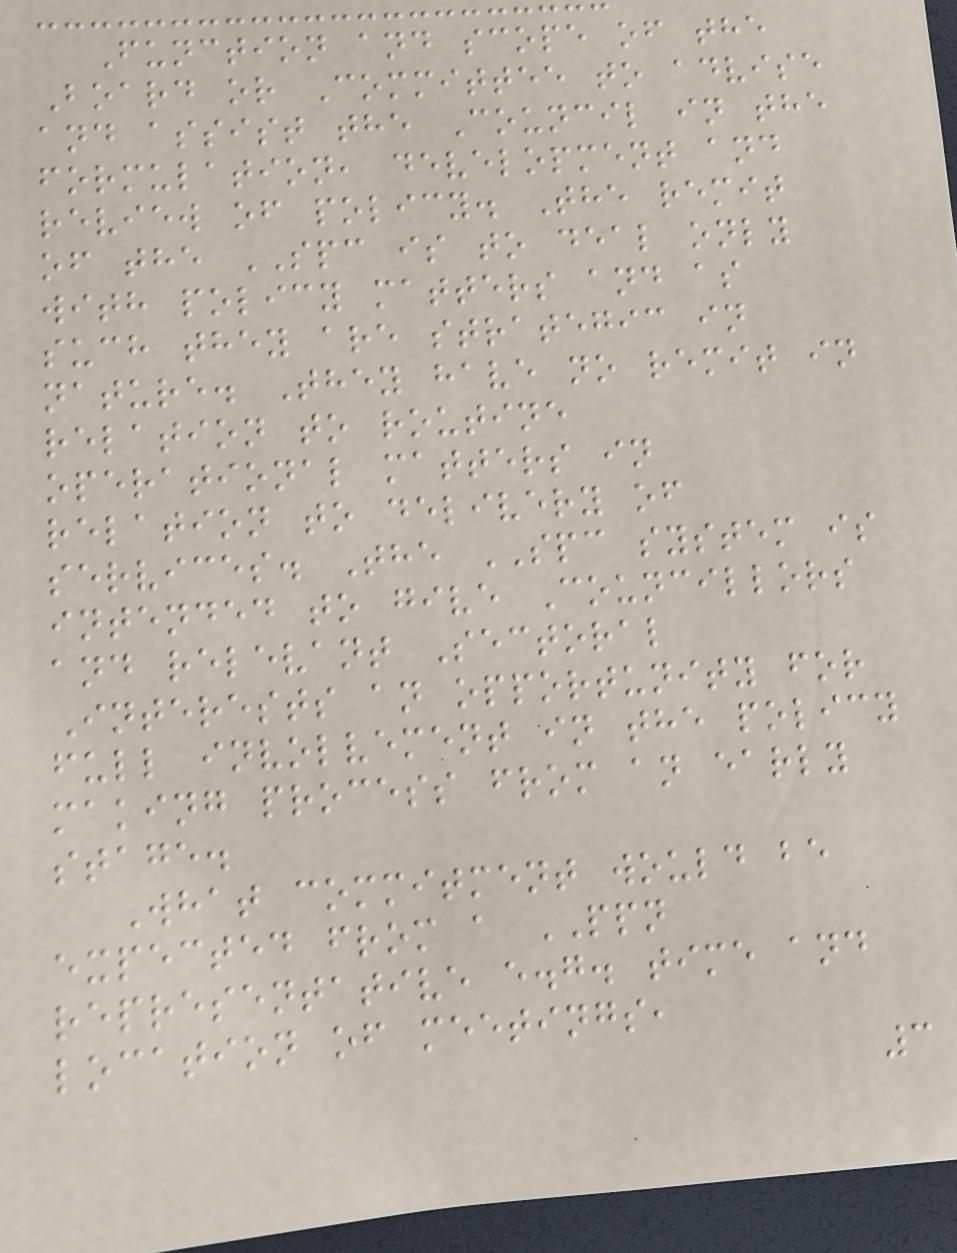Function and scope of the
Board or Committee to advise
and assist the Council in the
formulation, development and
review of policy. The remit
of the SPC is to deal only
with policy matters and as
such they are strategic in
nature. They have no remit in
relation to routine
operational matters in
relation to delivery of
services. The SPC system is
intended to give Councillors
and relevant Sectoral
Interests an opportunity for
full involvement in the policy
making process from an early
stage.
What commitment would be
expected from a PPN
representative e.g. time and
location of meetings,
3
